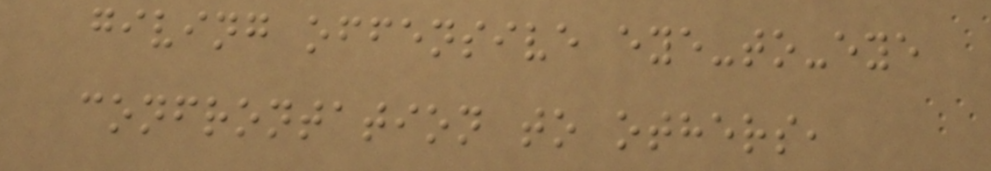giving offensive eye-to-eye
confrontation to others,
